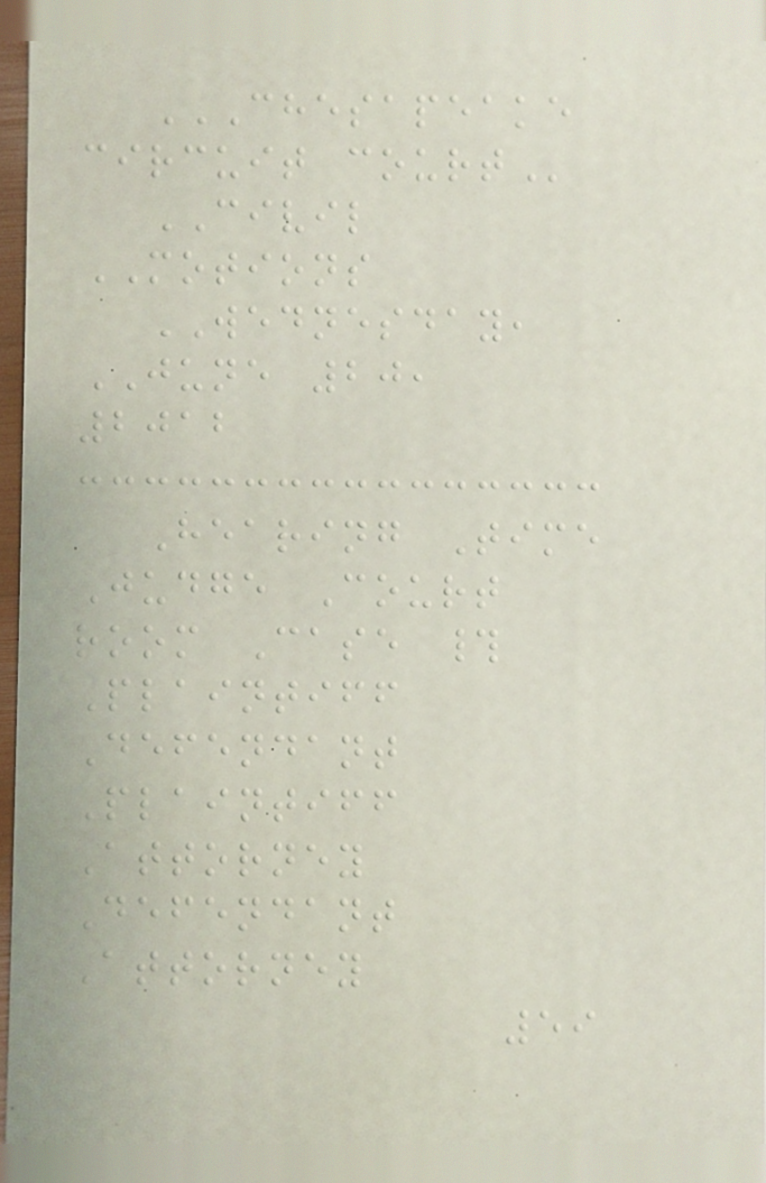CHESAPEAKE
CIRCUIT COURT
CIVIL
MOTIONS
WEDNESDAY,
JUNE 20,
2012
Hearing Time
Judge Court
room Case #
Plaintiff
Defendant
Plaintiff
Attorney
Defendant
Attorney
59
